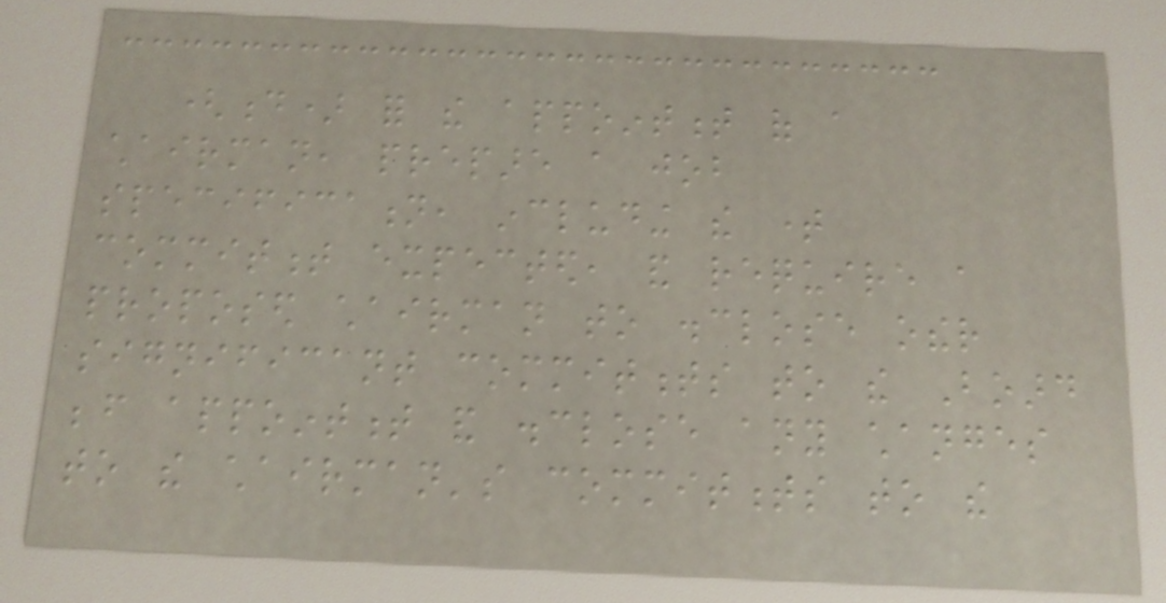(d) for the appointment of a
chairman, prepare a job
specification, including the time
commitment expected, and require a
proposed chairman to disclose other
significant commitments to the Board
before appointment and disclose any changes
to the chairman's commitments to the
